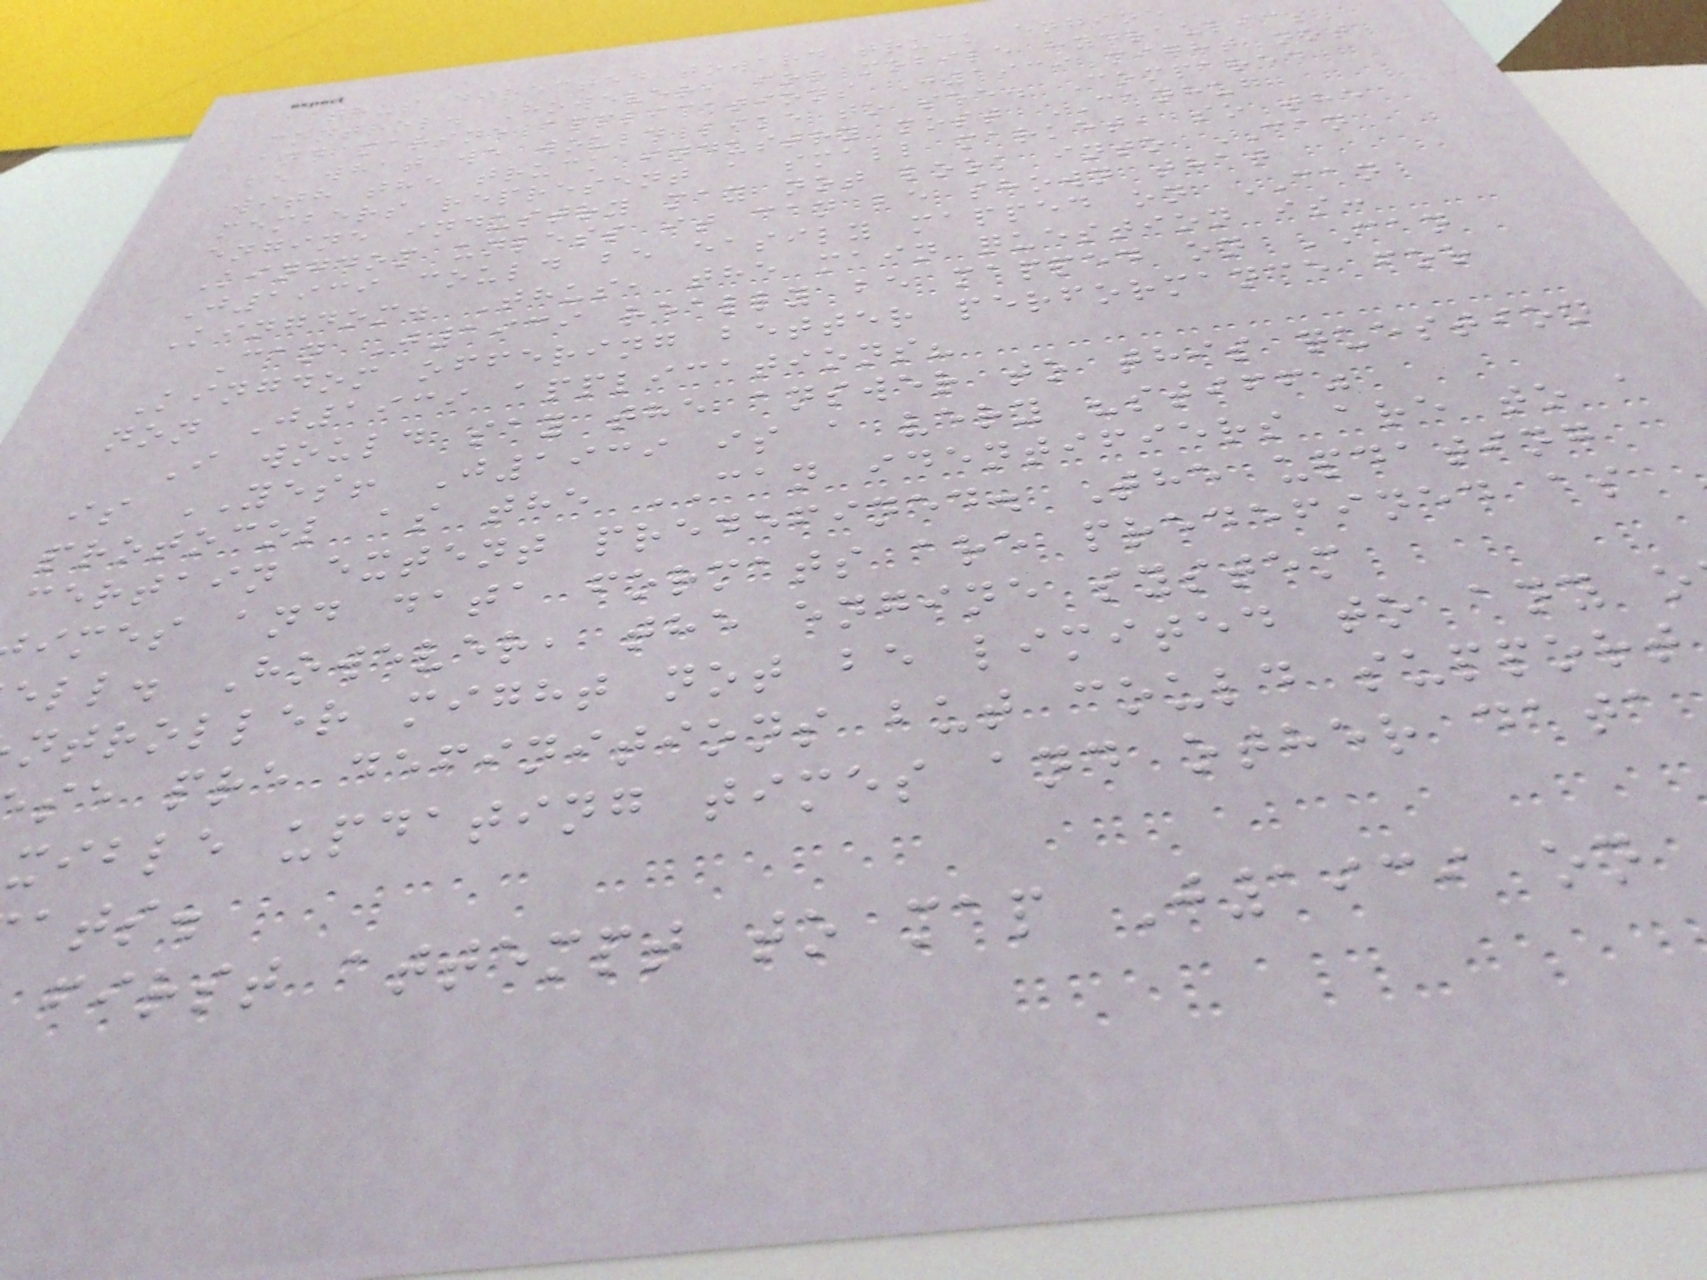thus directed toward truck engine
control. However, for mobile hydraulics
and marine applications J1939 might not
be what we would like to see. Compared
with the truck industry most CANHUG
members represent a small market, so the
engine industry may not look into CAN
Kingdom unless it can be shown that
J1939 could be easily mapped on CAN
Kingdom. Thus, the main question is:
Can J1939 really be mapped on CAN
Kingdom offering better performance for
non J1939 applications?
I would say the answer to this question
is YES! J1939 is a very "stiff"
protocol as the CAN identifiers are to a
certain extent predefined. The updating
imes and data formats are predefined as
ell. However, the engine system
ntroller might not be limited to any o
se pre definitions but could support
xible updating times and other data
ats.
first attempt to map J1939 on
